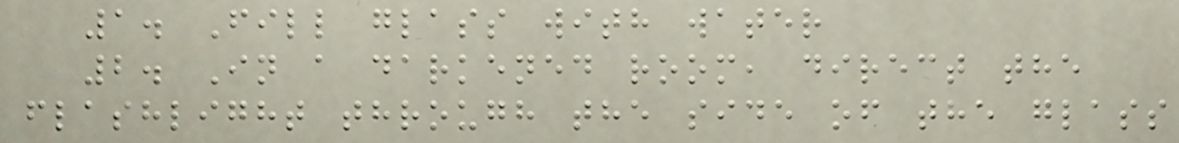1. Fill glass with water
2. In a darkened room, direct the
flashlight through the side of the glass
